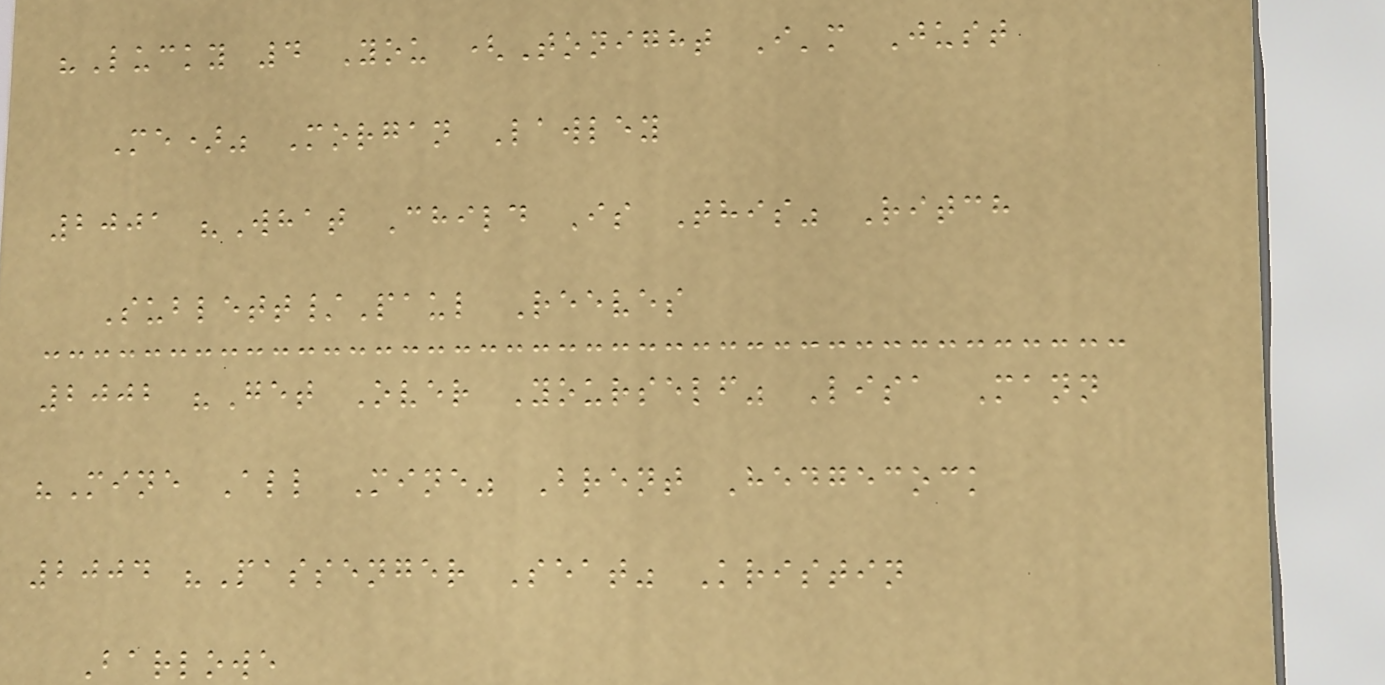"Lucky 4 You (Tonight I'm Just
Me)" Morgan Lawley
2001 "What Child Is This" Ritch
Sublett/Paul Reeves
2002 "Get Over Yourself" Lisa Mann
"Mine All Mine" Brent Hedgecock
2004 "Passenger Seat" Kristin
Barlowe
